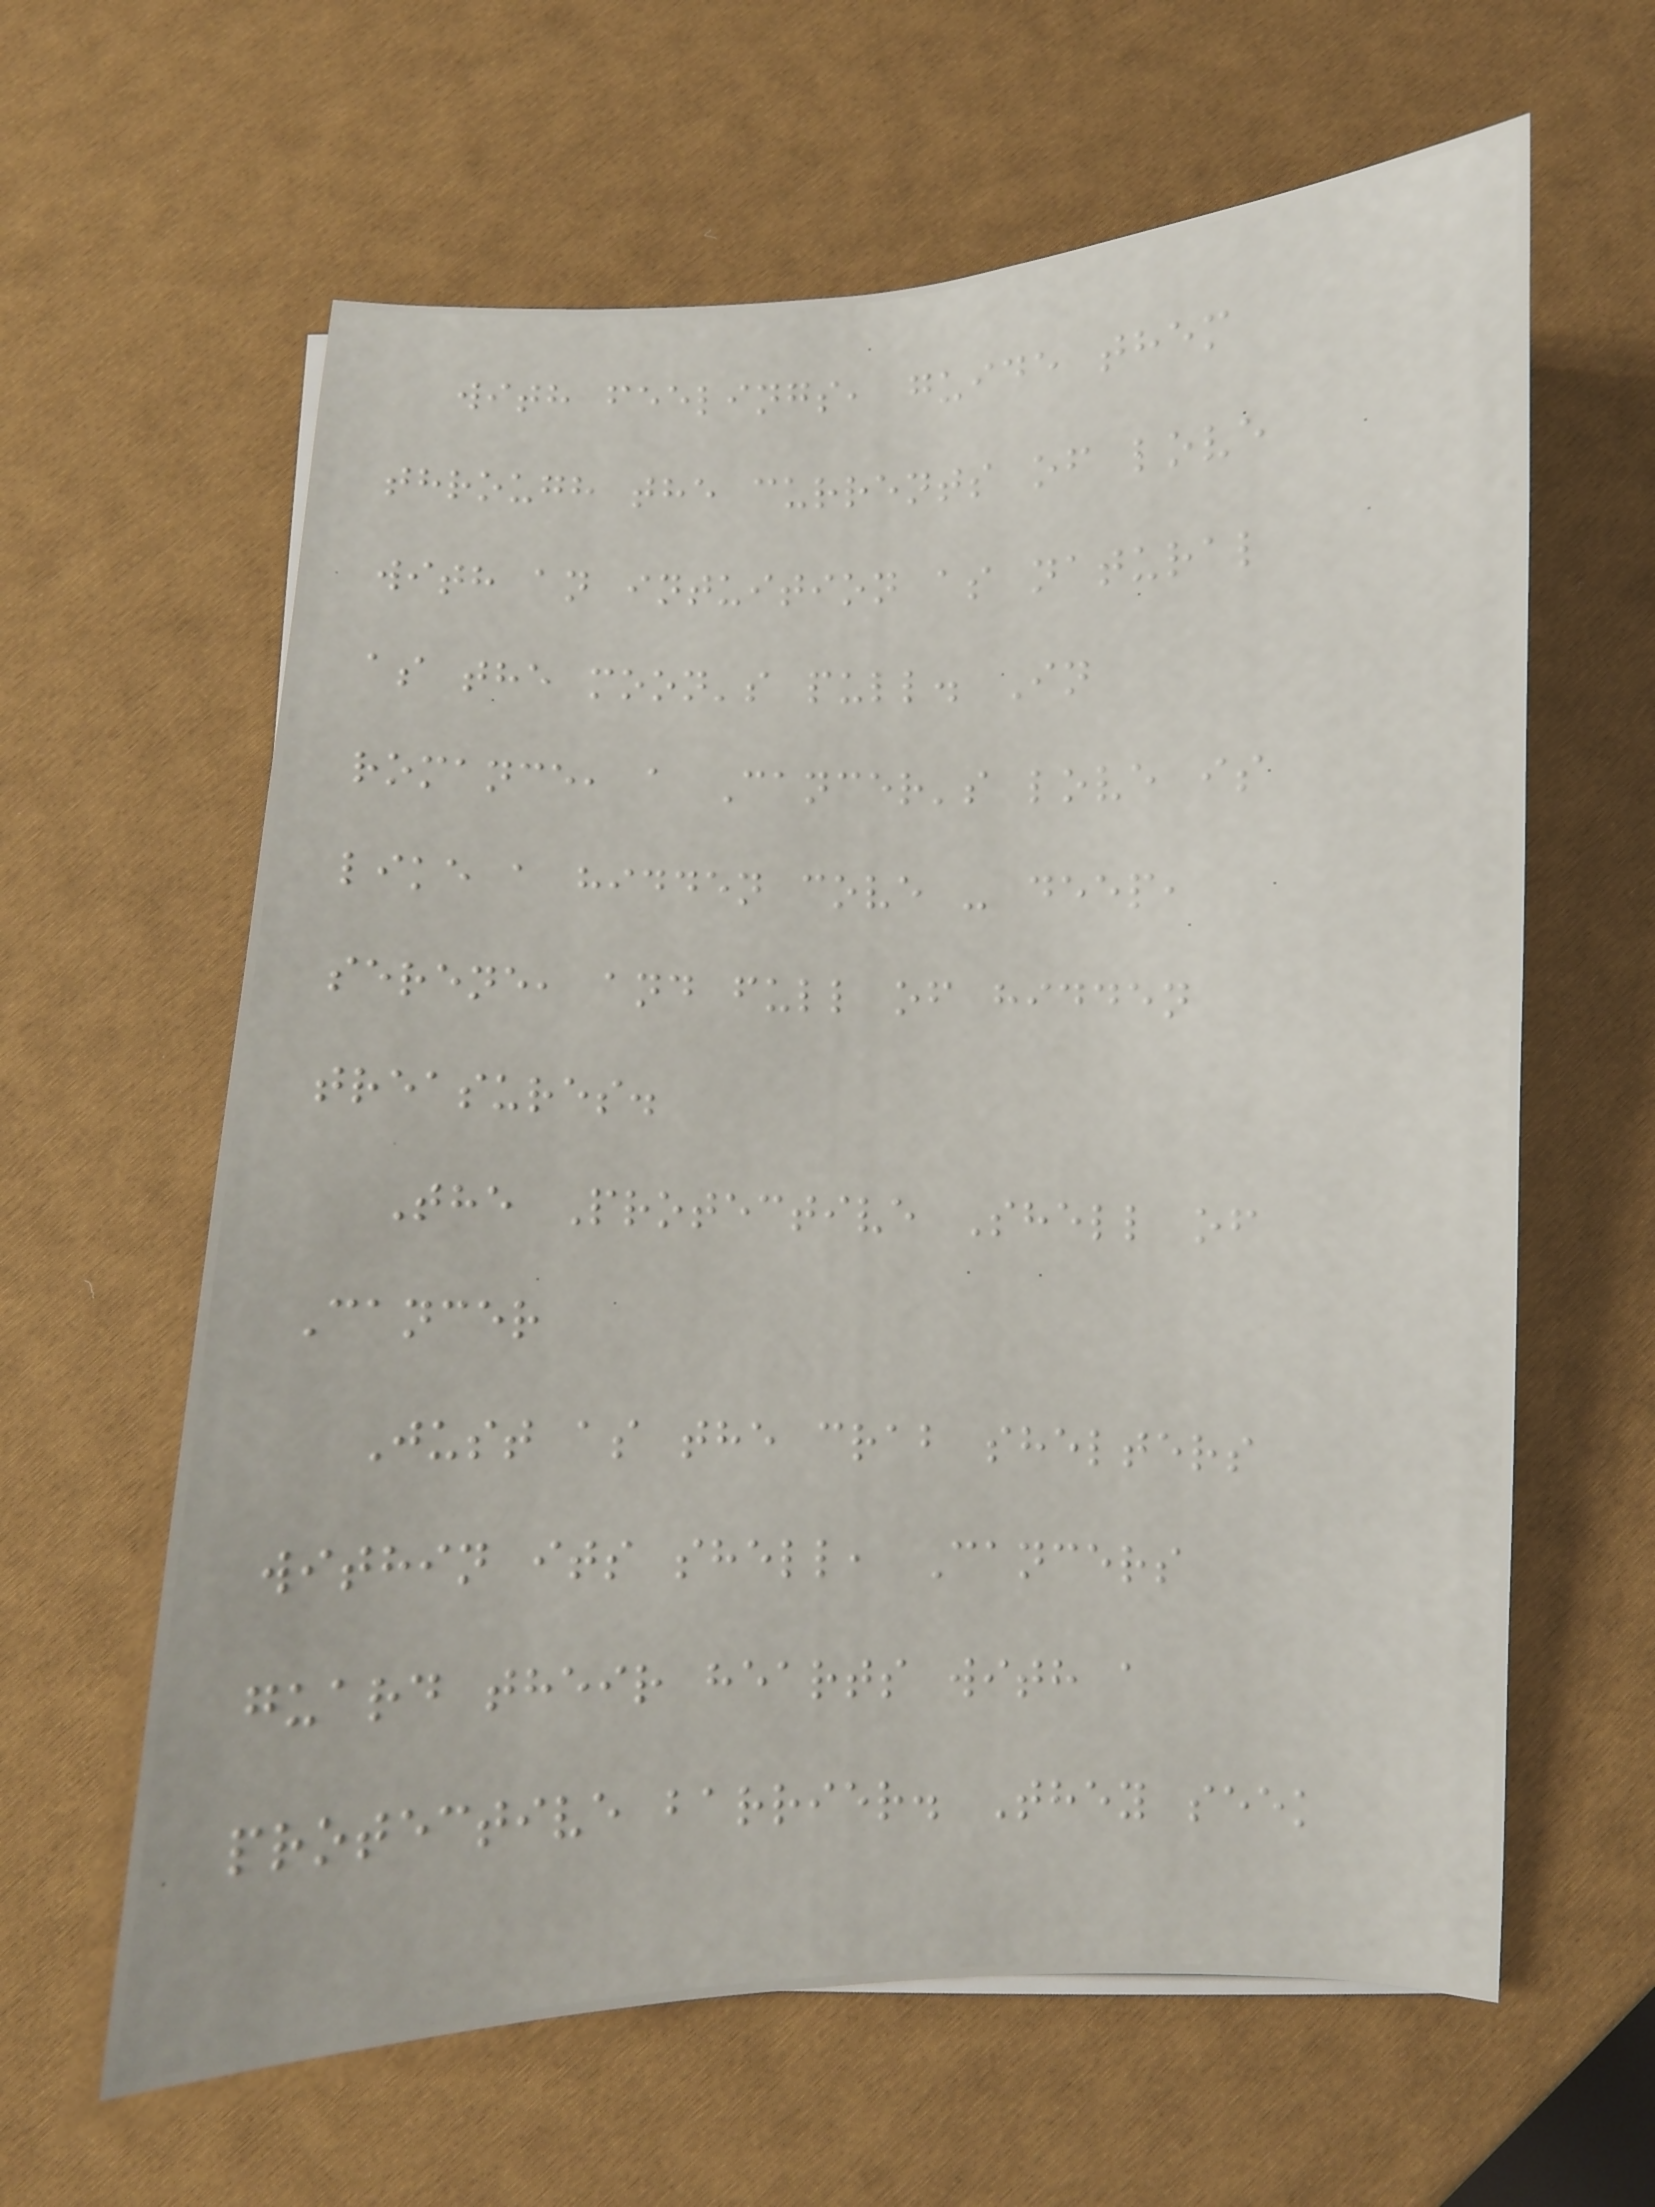with feelings, guide them
through the currents of love
with an intuition as natural
as the moon's pull. In
romance, a Cancer's love is
like a hidden cove - deep,
serene, and full of hidden
treasures.
The Protective Shell of
Cancer
Just as the crab shelters
within its shell, Cancers
guard their hearts with a
protective barrier. They seek
